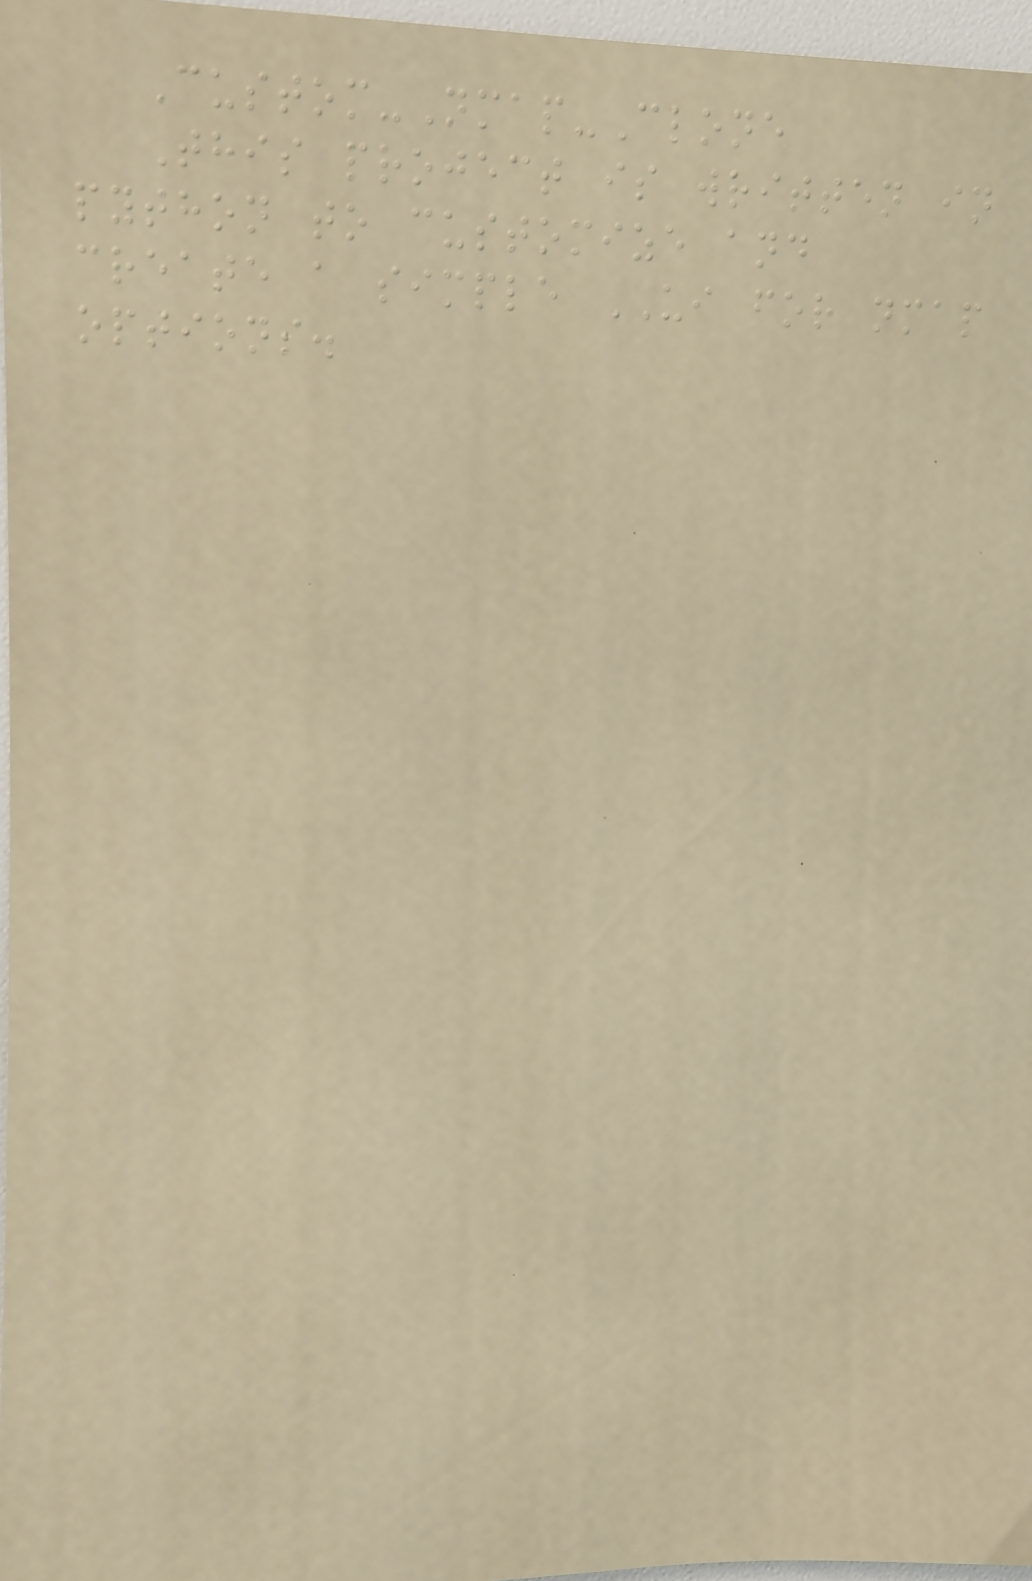Custom-Nmap-Clone
This project is written in
python to customize and
create a simple UI for nmap
options.
